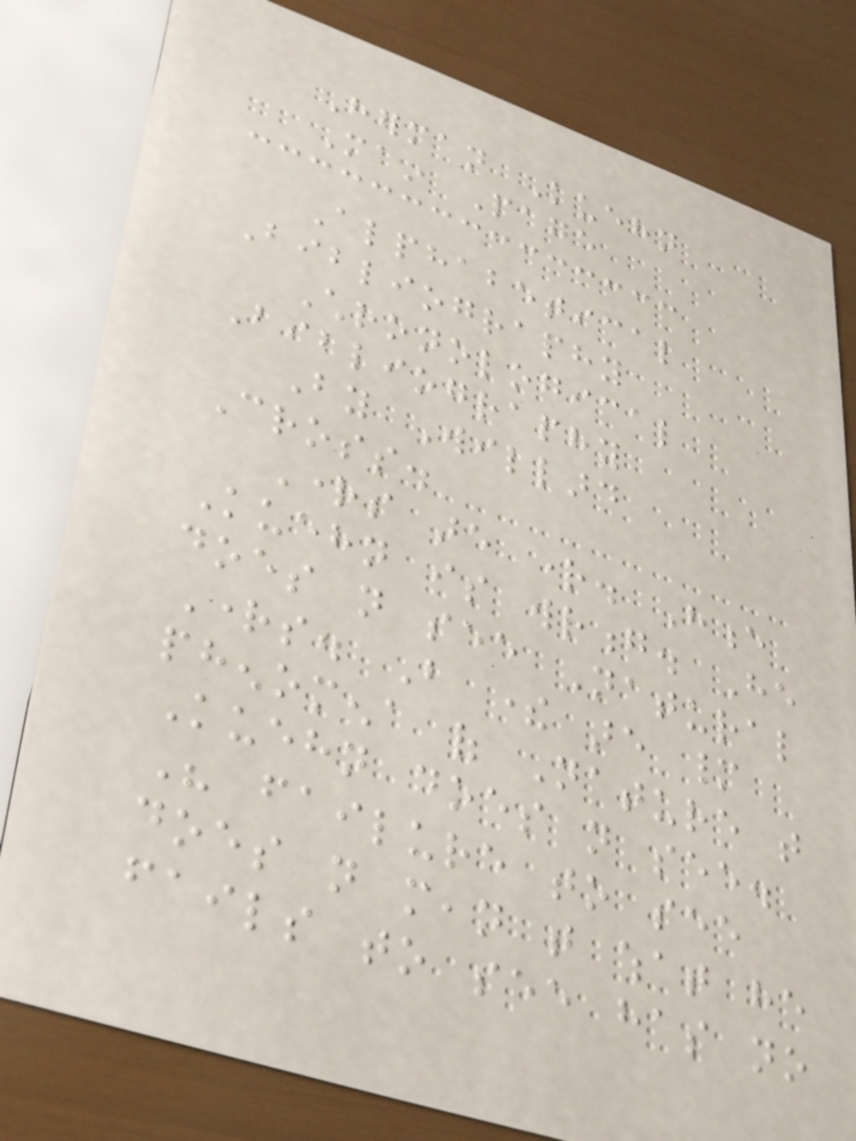Herman Kuehn
Main Page
Alphabetical
Bibliography
Chronological
Bibliography
By Willard
Cross.
Rights are right. Hence
Kuehn is wrong. He
does not see Natural
Rights. But there are many
phenomena of Nature that
Kuehn does not see.
His failure to see
does not mean that what he
fails to see has no
